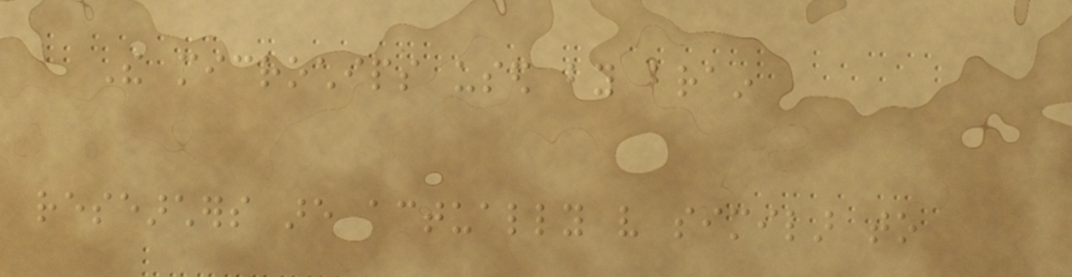The microchips used by brain
researchers are actually very similar to
